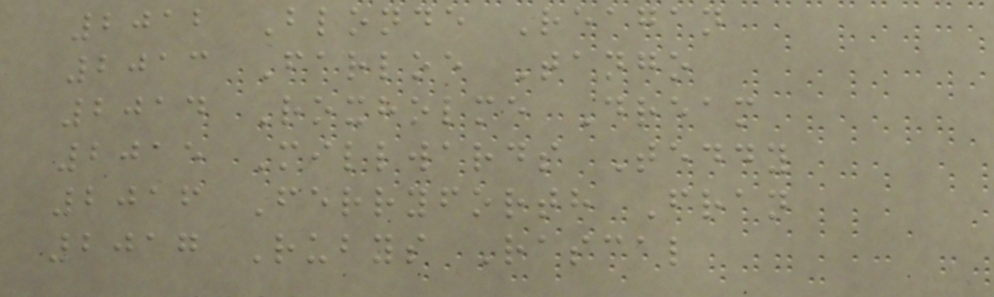2012 Blonde Reagan
2013 Farloe Tango
2014 Roxholme Dream
2015 Millwards Teddy
2016 Ferryforth Fran
2017 Rubys Rascal
